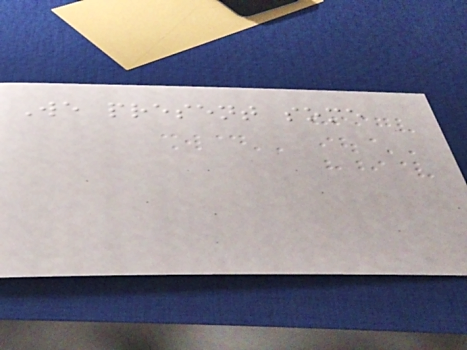We present some
